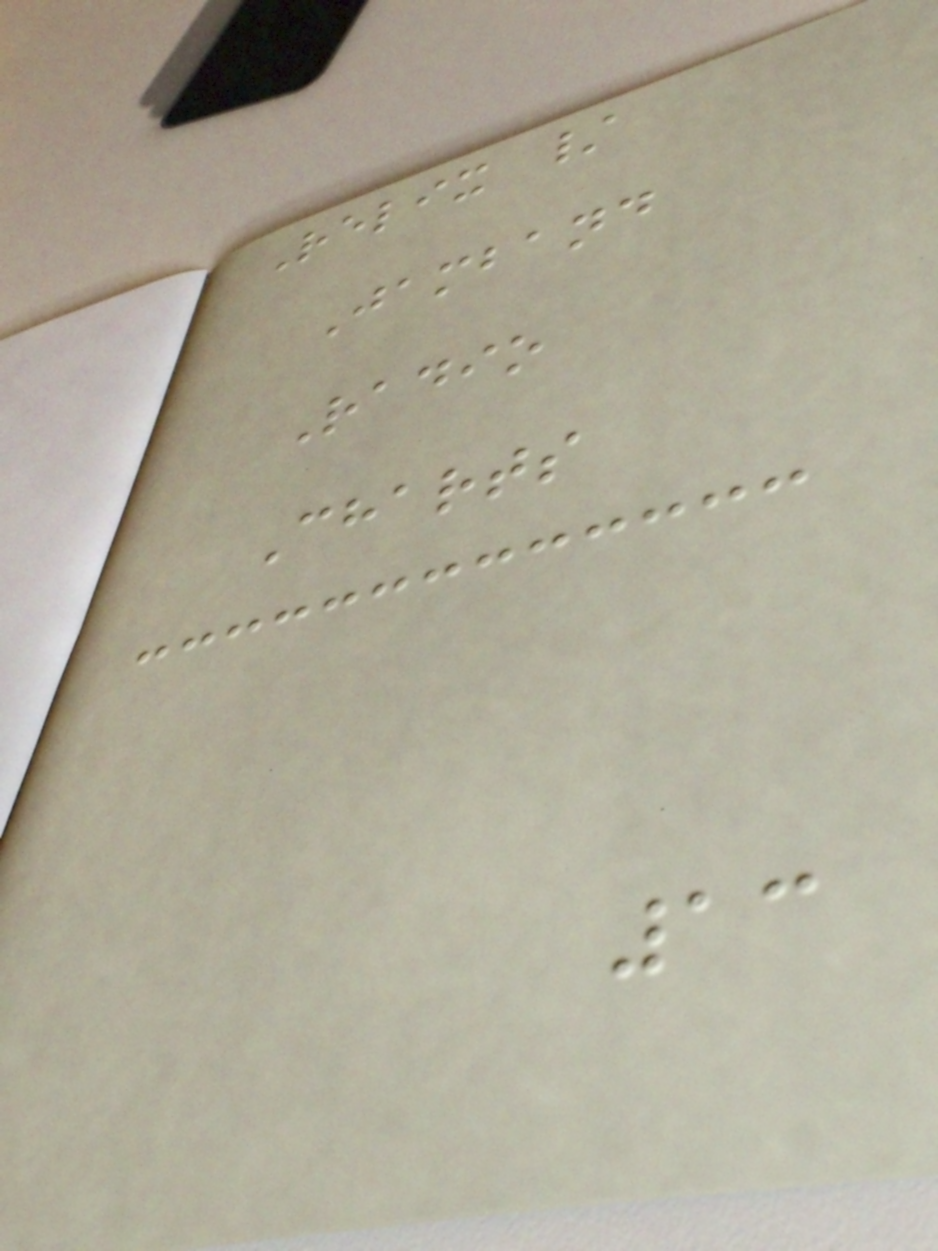Relix /
Jamband
Radio
Charts
13
